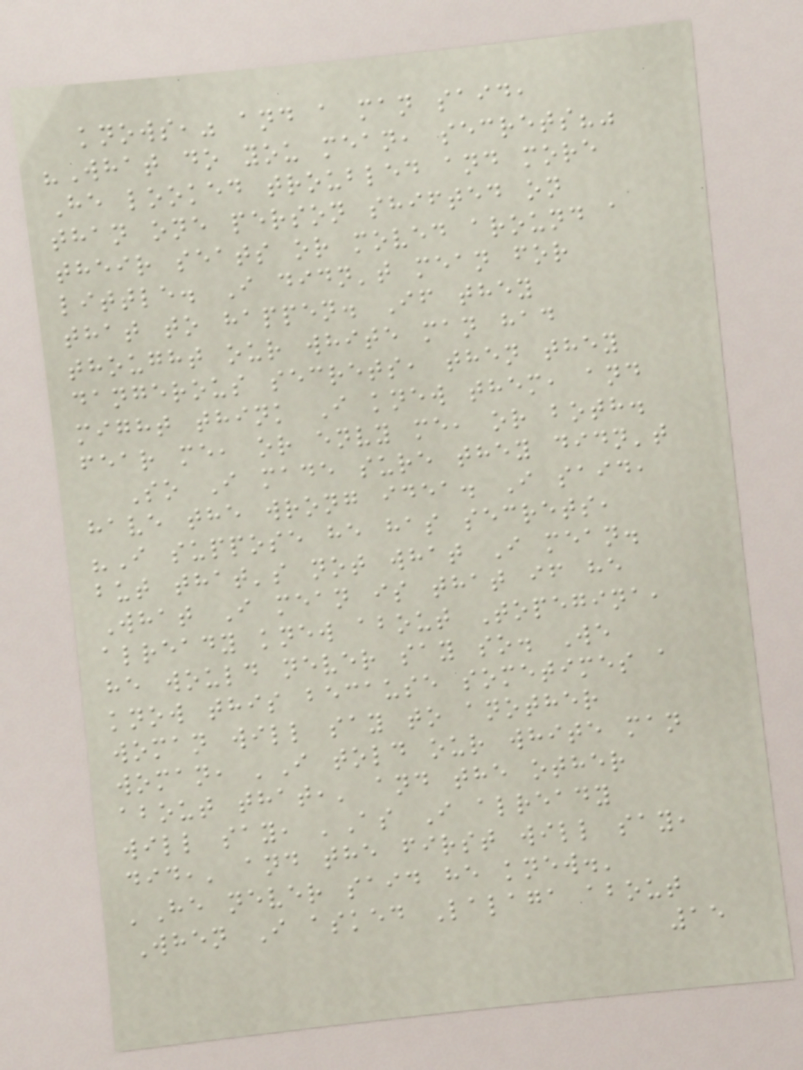knows," and a man said,
"What do you mean, secrets?"
He looked troubled and more
than one person shifted on
their seats or moved around a
little. I didn't mean for
that to happen. If they
thought our white man had
dangerous secrets, then they
might think I knew them, and
fear me, or envy me, or both.
So I made sure they didn't
have the wrong idea. I said,
"I suppose he has secrets,
but that's not what I mean.
What I mean is that if he
already knew about Topegina,
he would never say so. We
know this because sometimes a
woman will say to another
woman, 'I told our white man
about that,' and the other
will say, 'As I already
did,' and the first will say,
'He never said he knew.'
When I asked Lalaga about
15
